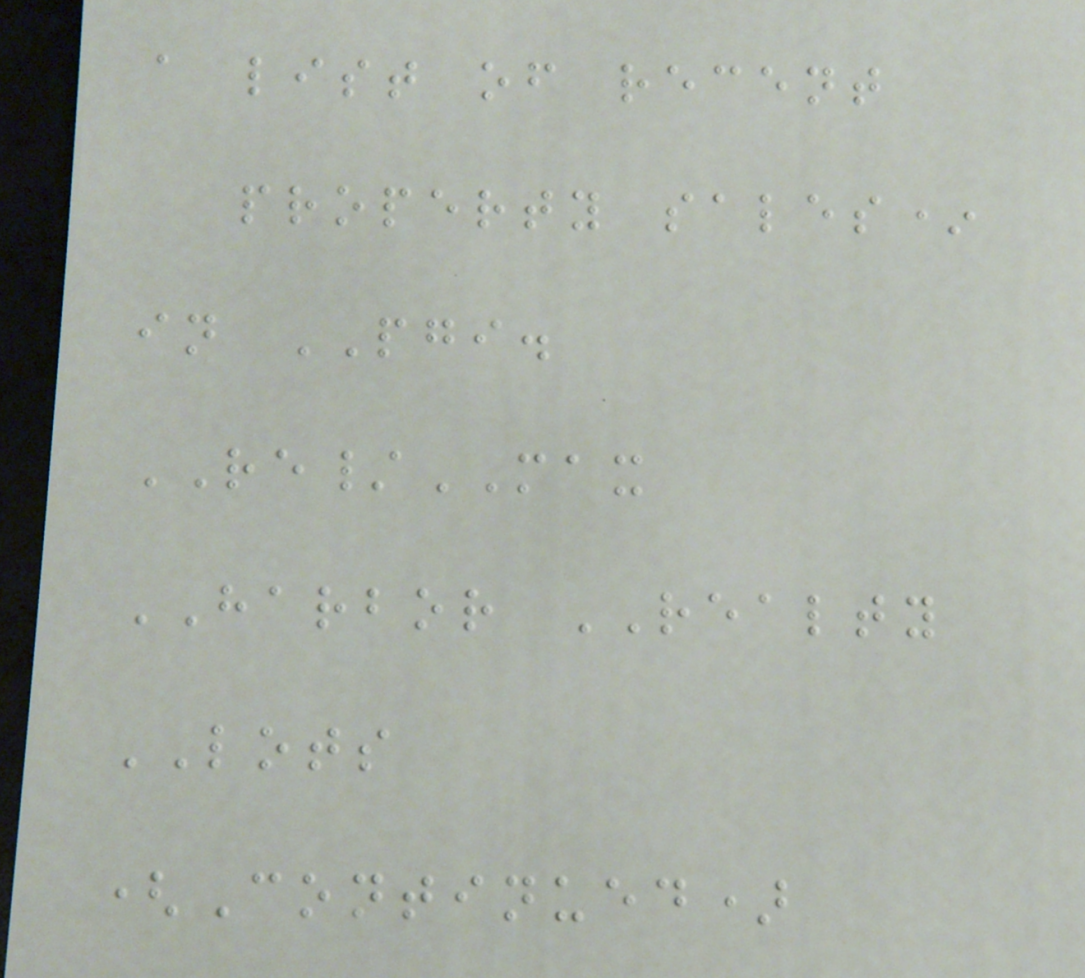a list of recent
property sales*
in PGI.
RE/MAX
HARBOR REALTY
LOTS
(Continued)
